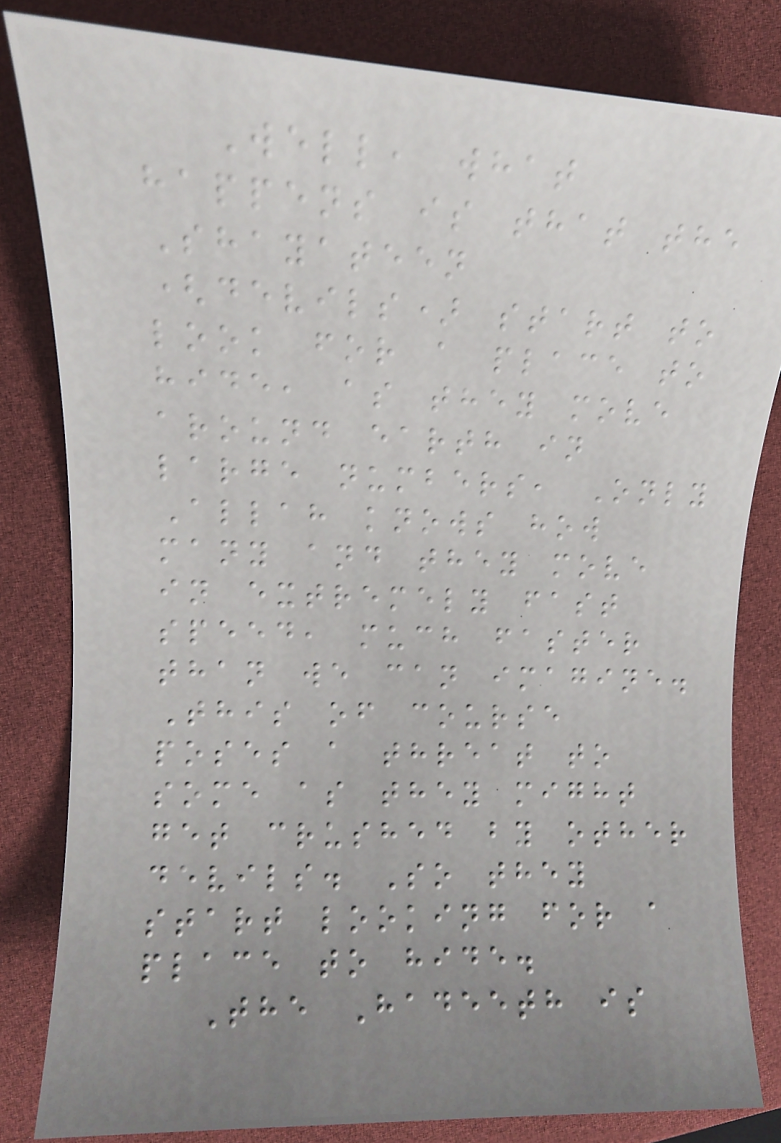Well, what
happens is that the
Shayateen
(devils) start to
look for a place to
hide, as they move
around earth in
large numbers, Only
Allah knows how
many and they move
in extremely fast
speed, much faster
than we can imagine.
This of course
poses a threat to
some as they might
get crushed by other
devils. So they
start looking for a
place to hide.
The Hadeeth is
